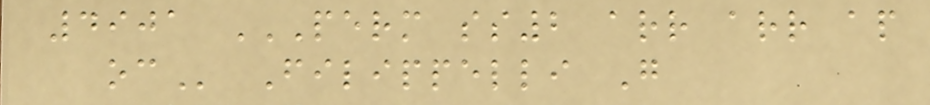4901 PERM SS2 ARR ARR AP
OC Filippelli G
